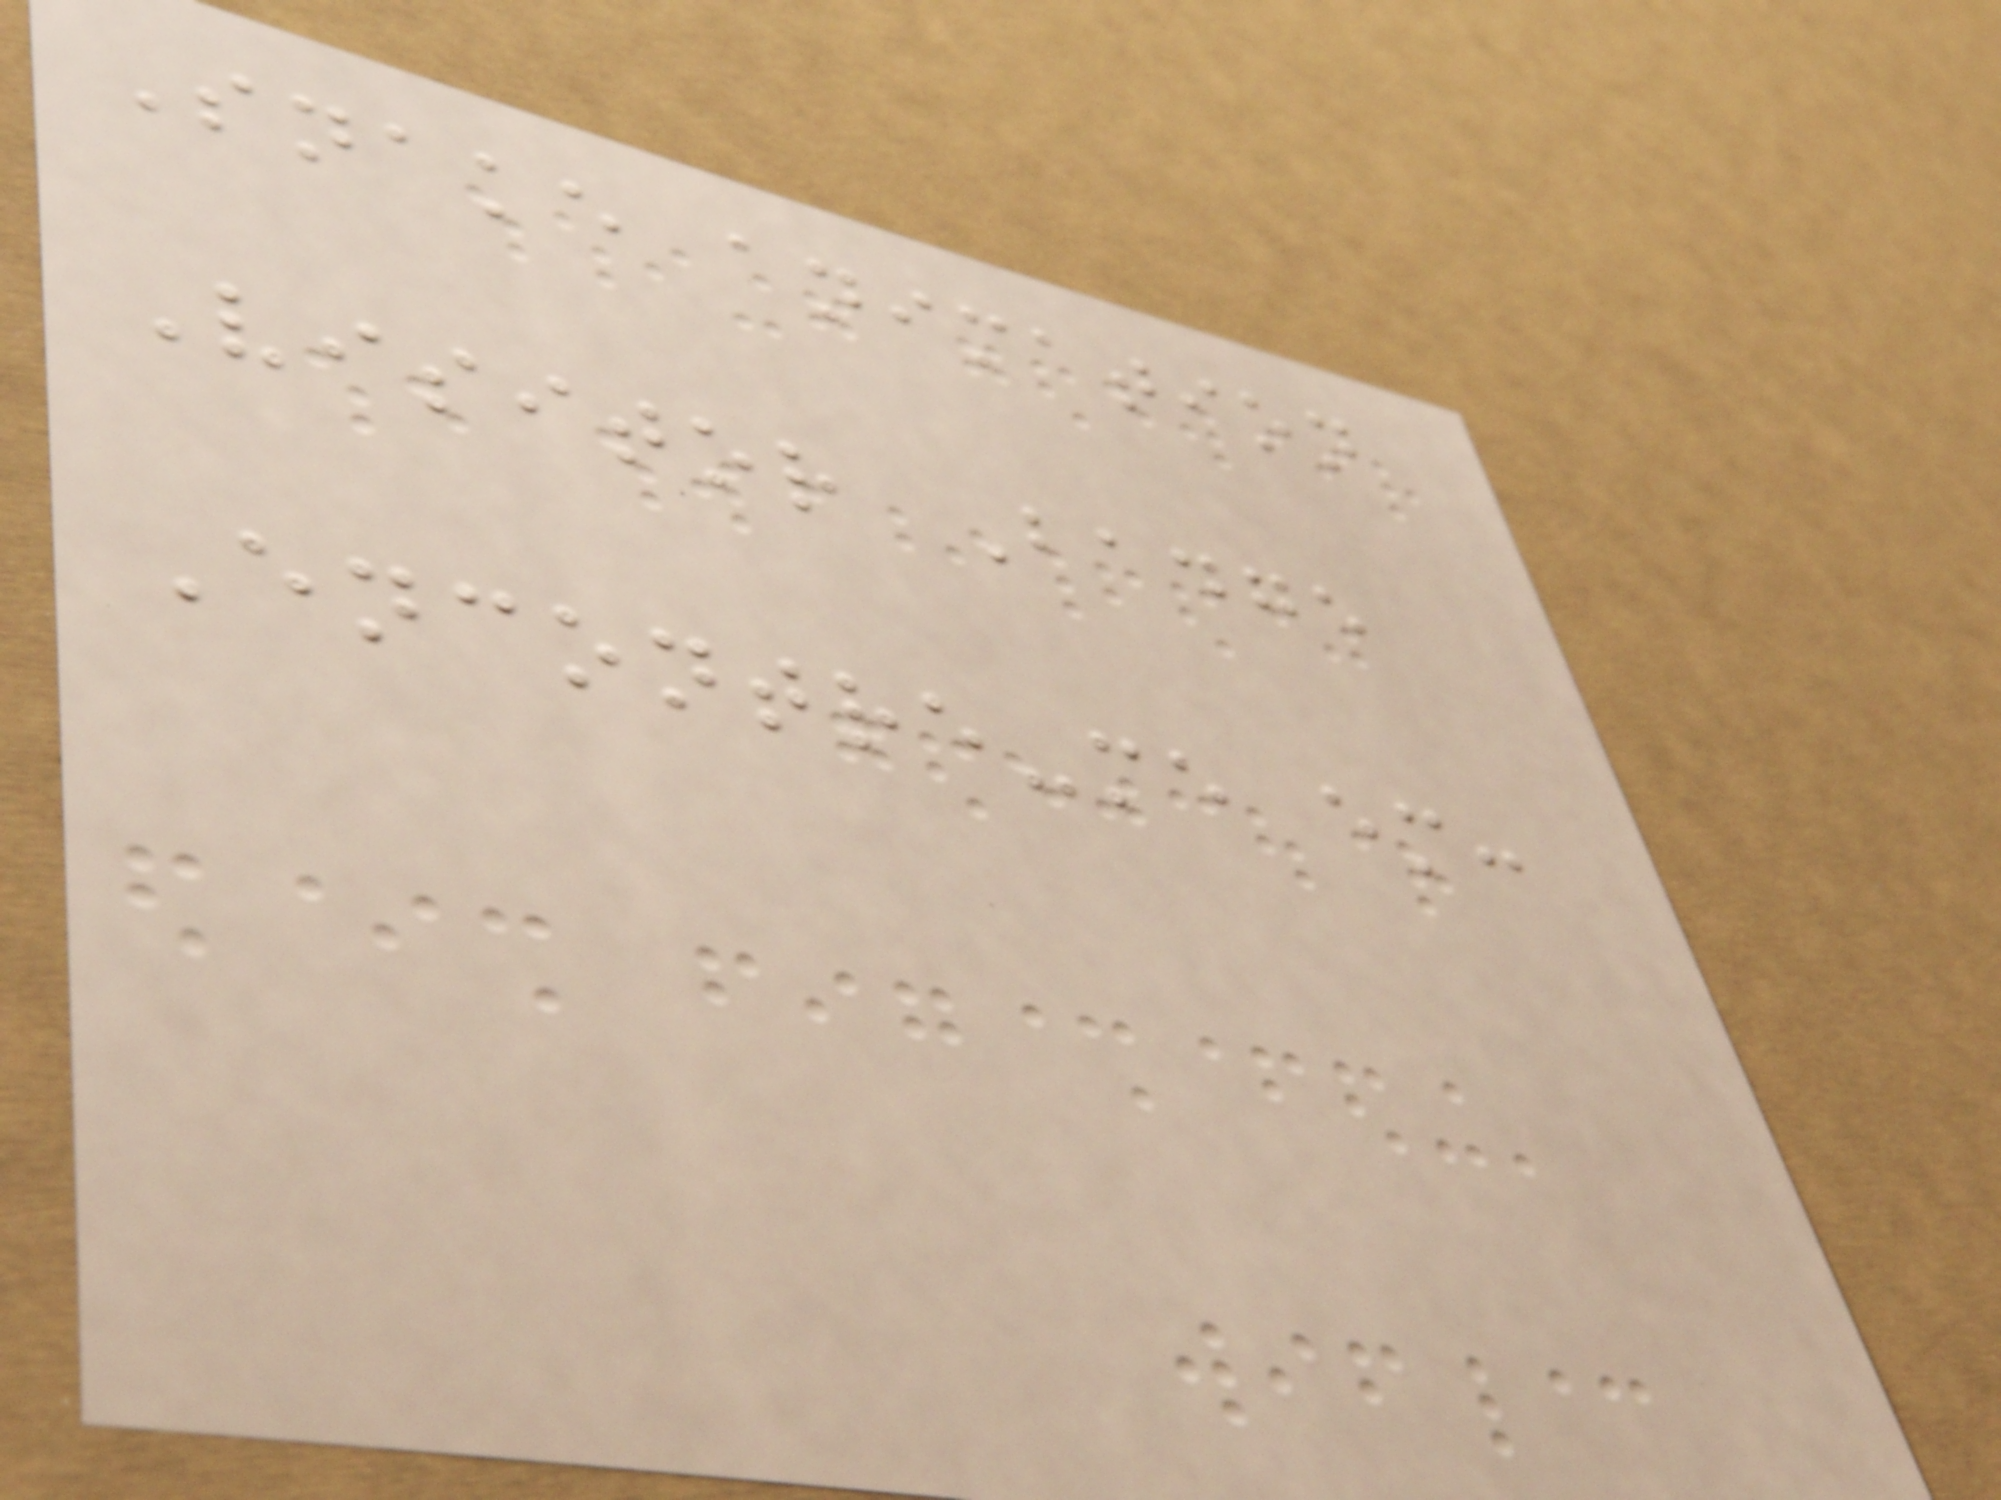Snake animation
Visitor Badge
Encontre-me em:
